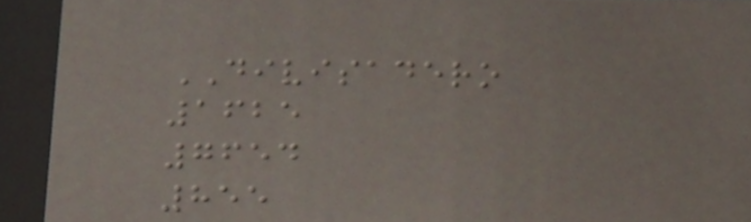DIVISADERO
1625
7654
855
